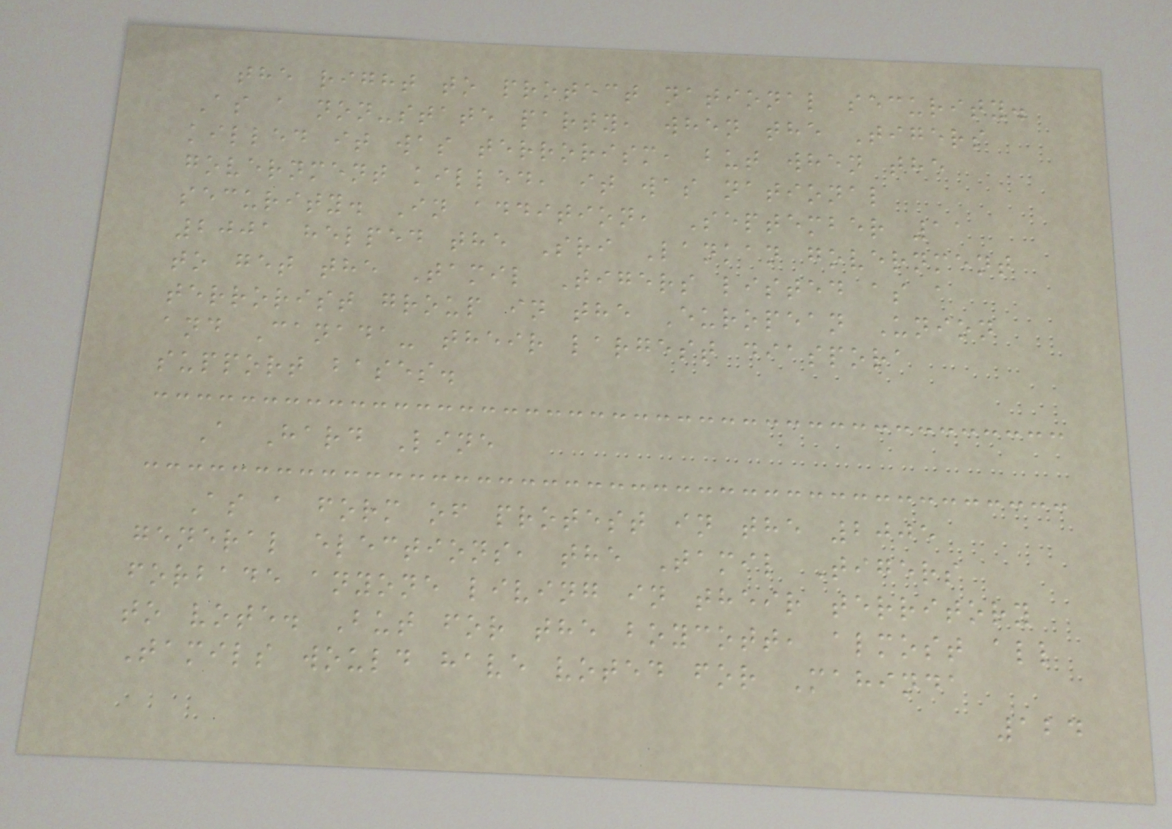the right to protect national security.
As a non-state party, when the Tigers
killed it was terrorism, but when the
government killed, it was national
security. In addition, September 11
2001 helped the Sri Lankan government
to get the Tamil Tigers listed as a
terrorist group in the European Union
and Canada- their largest diaspora
support bases.
A Hard Line
As a form of protest in the 2005
general elections, the Tamil Tigers
forbade anyone living in their territory
to vote. But for the boycott, almost all
Tamils would have voted for Mahinda
124
